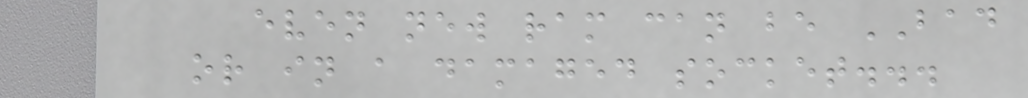even new ram can be BAD
or in a damaged socket...
